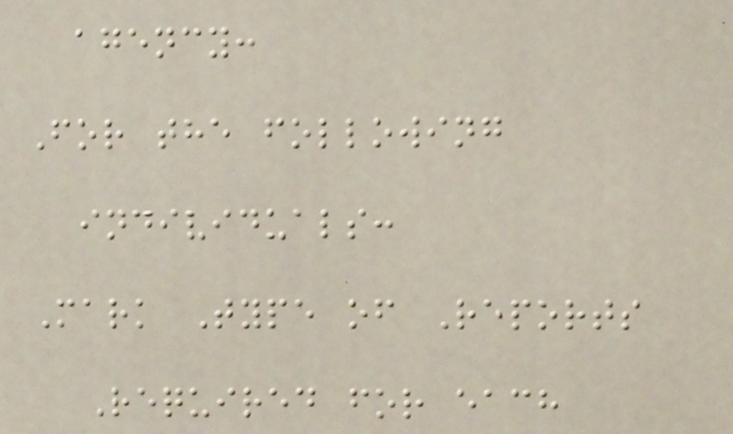agency:
For the following
individuals:
Mark Type of Reports
Required for each
